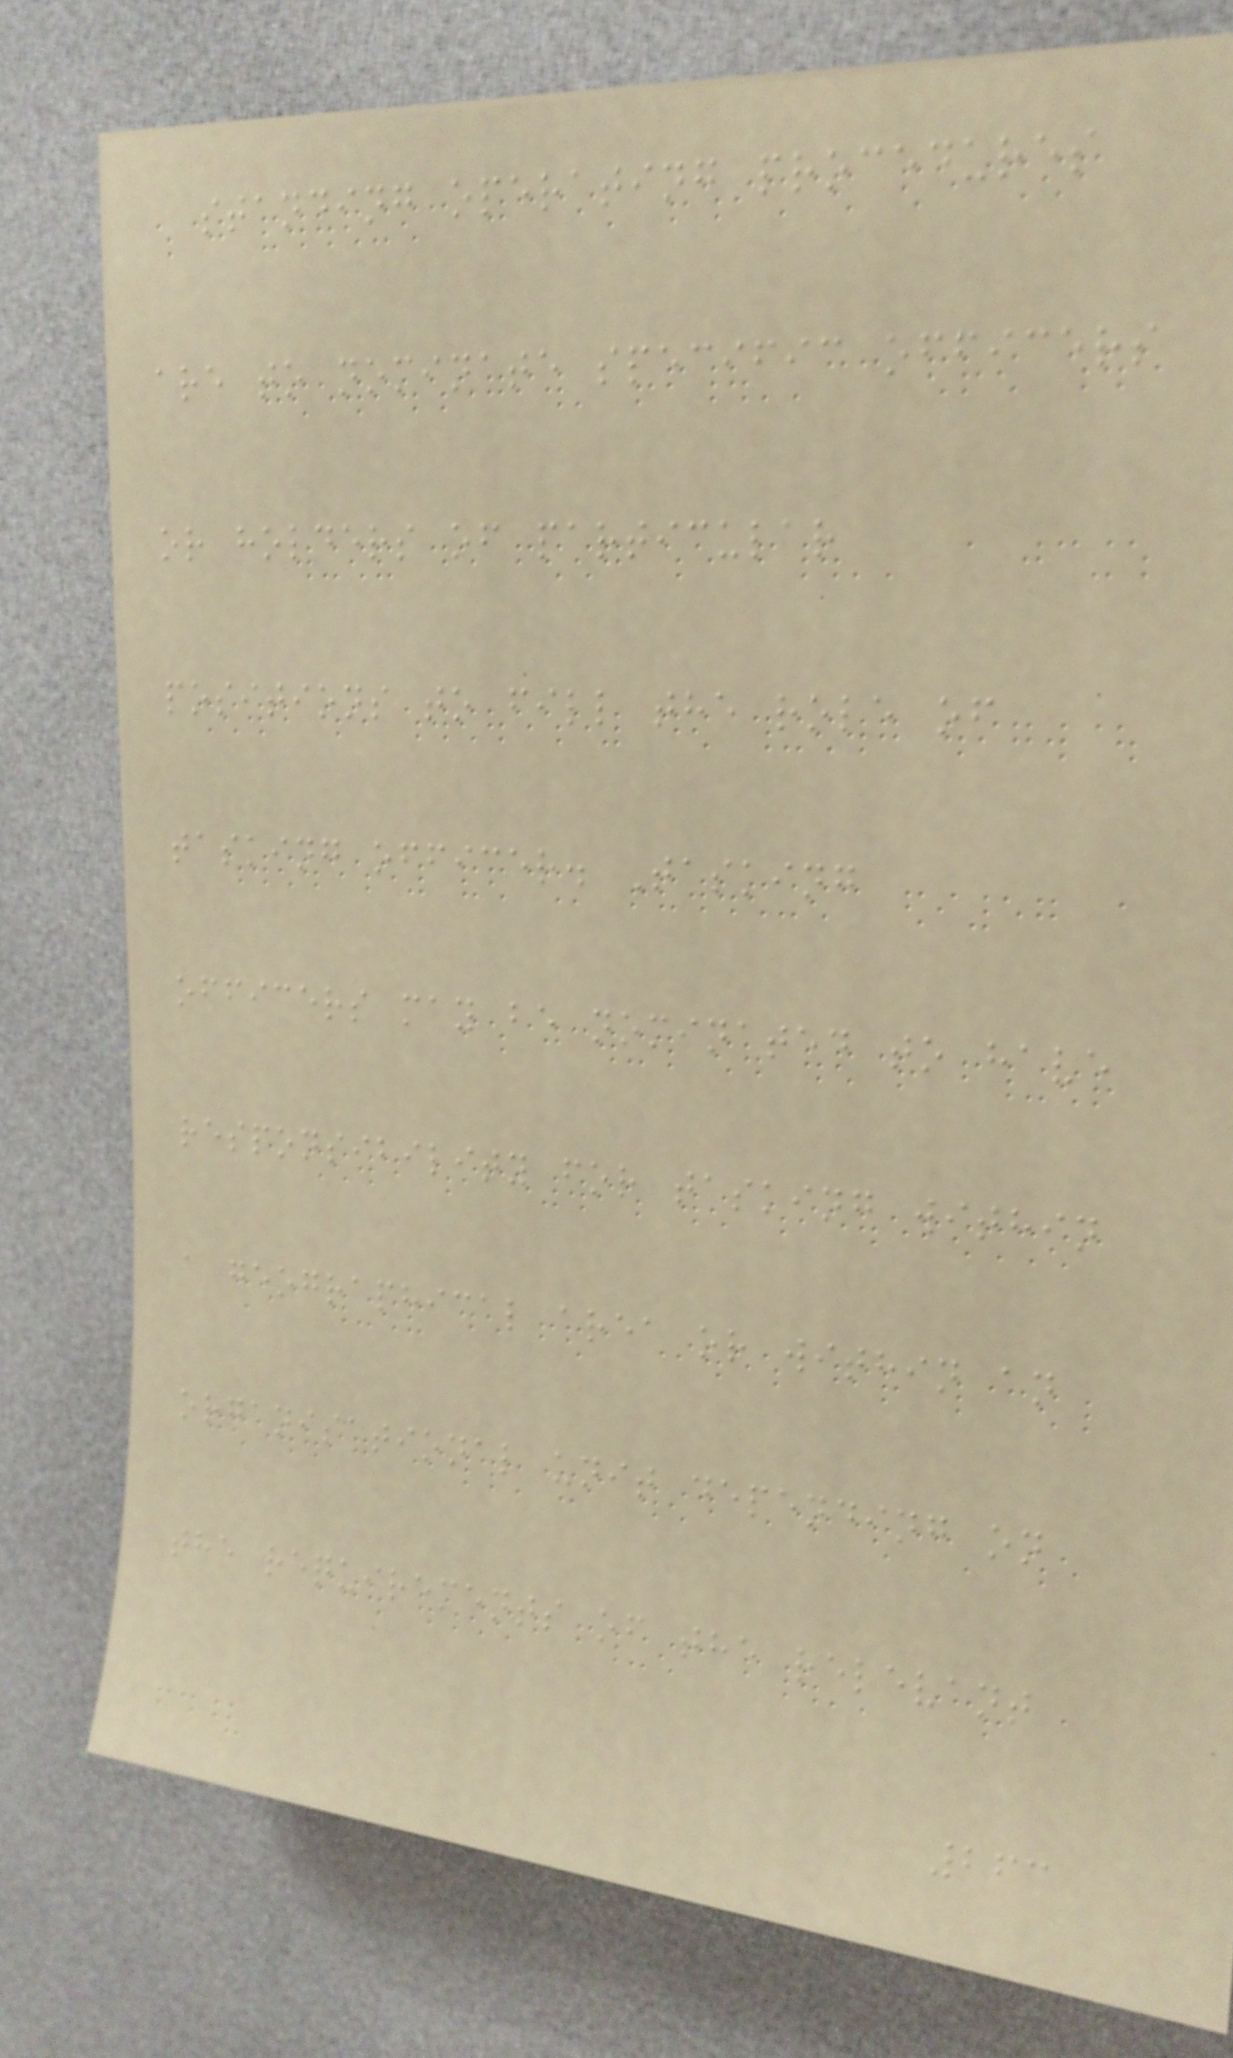standing operating procedures
are to nominate specific officers
or holders of particular
positions to fill the role of
tasking officer. Tasking
officers may be nominated to have
responsibility for tasking within
a geographical area or within an
organisational unit depending on
the requirements of the relevant
263
